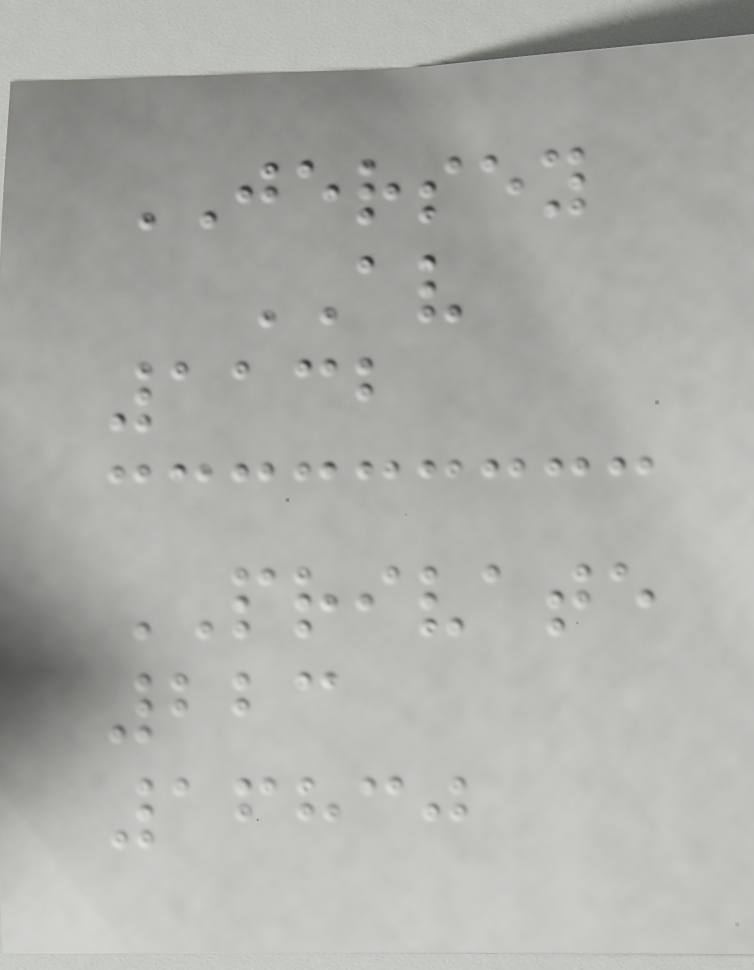JERSEY
AV
1132
PRIVATE
223
16830
